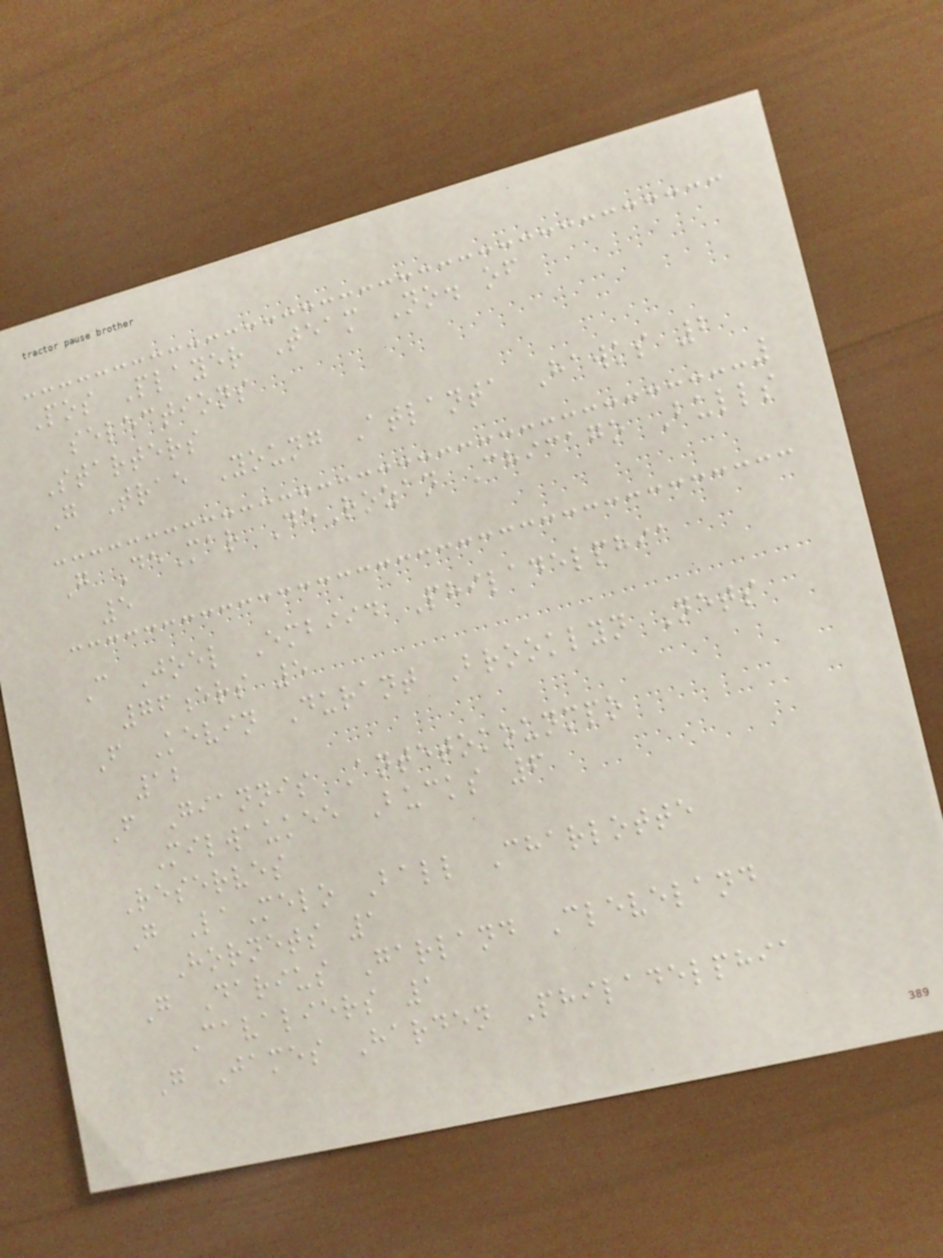Pos Player Team No. of
selections
Starters
G Trae Young Atlanta Hawks 2
G DeMar DeRozan Chicago Bulls
5
C Joel Embiid Philadelphia
76ers 5
F Kevin Durant Brooklyn Nets
12
F Giannis Antetokounmpo
Milwaukee Bucks 6
Reserves
G LaMelo Ball Charlotte
Hornets 1
G Darius Garland Cleveland
Cavaliers 1
G James Harden Philadelphia
